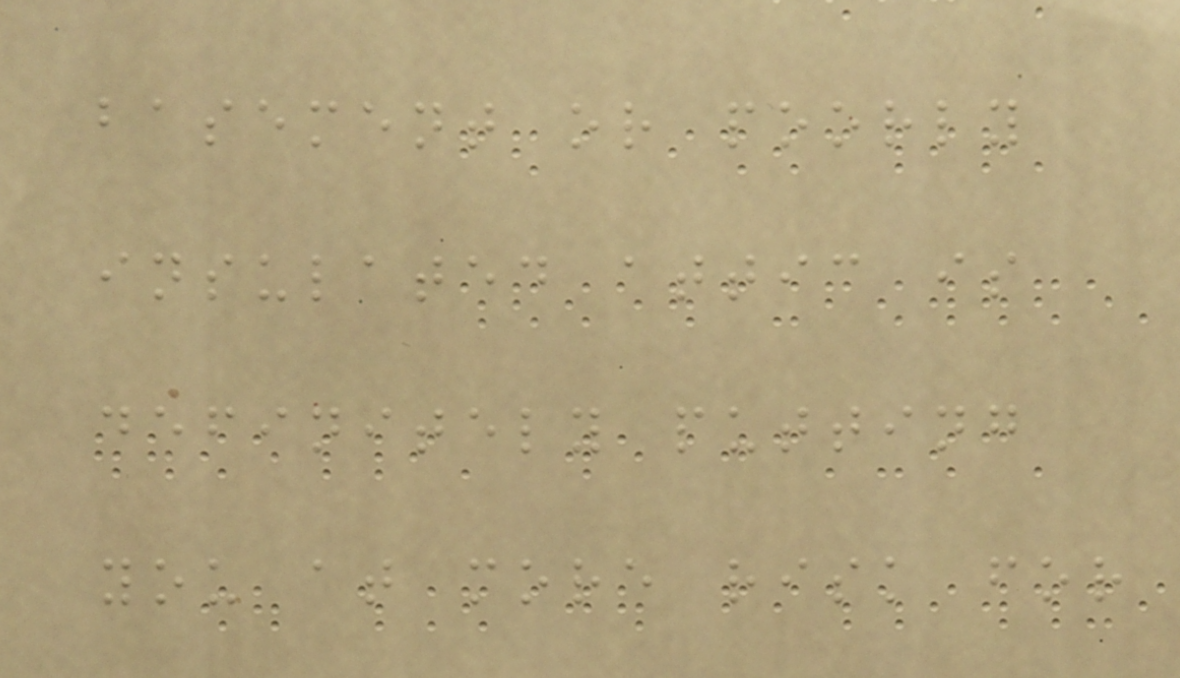basement or poorly
insulated attic is
definitely putting
you at more risk for
